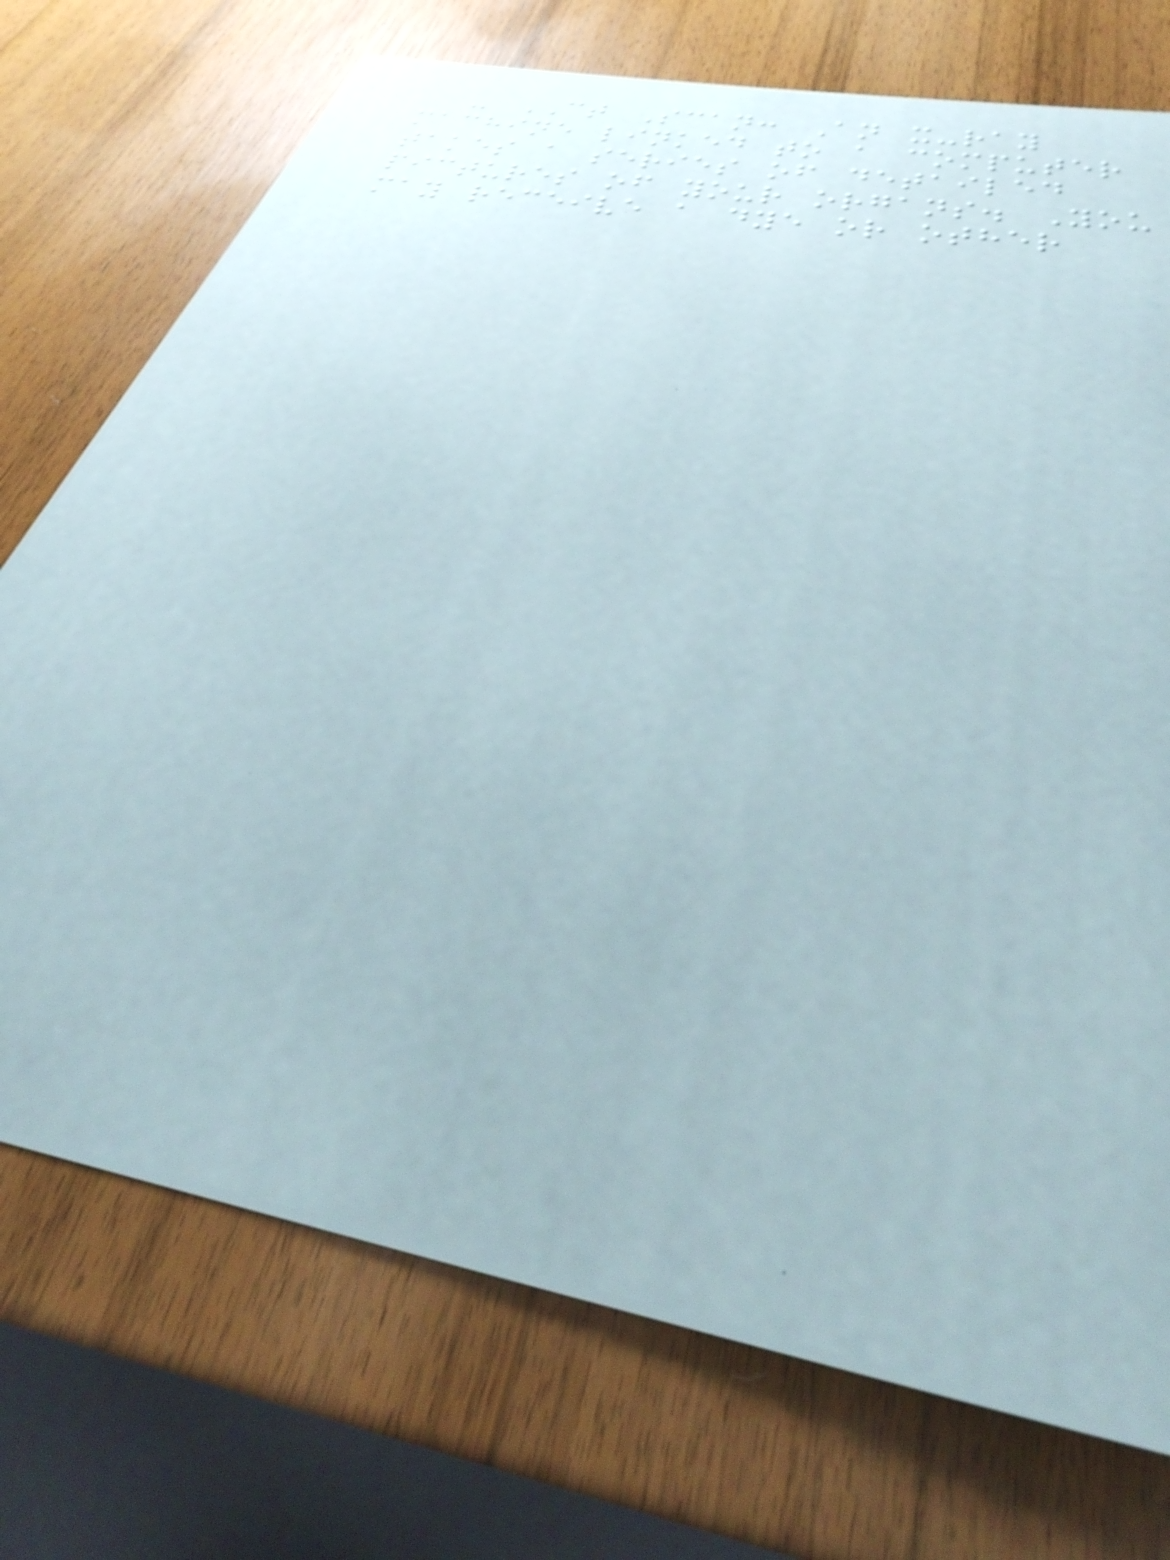- CT Scan: An x-ray
machine linked to a computer
takes a series of detailed
pictures of your organs. You
may receive a dye or other
